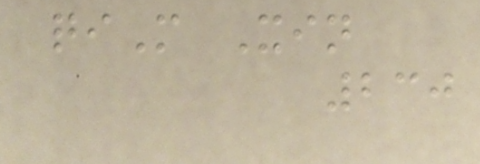qiM Xin
230
